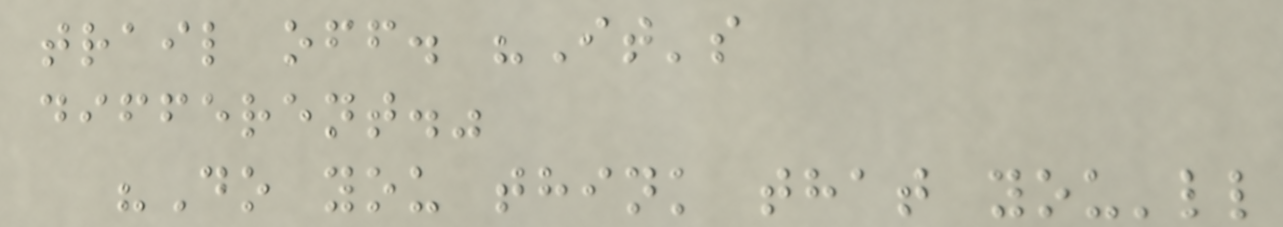trail off. "It's
different."
"Do you think that you'll
